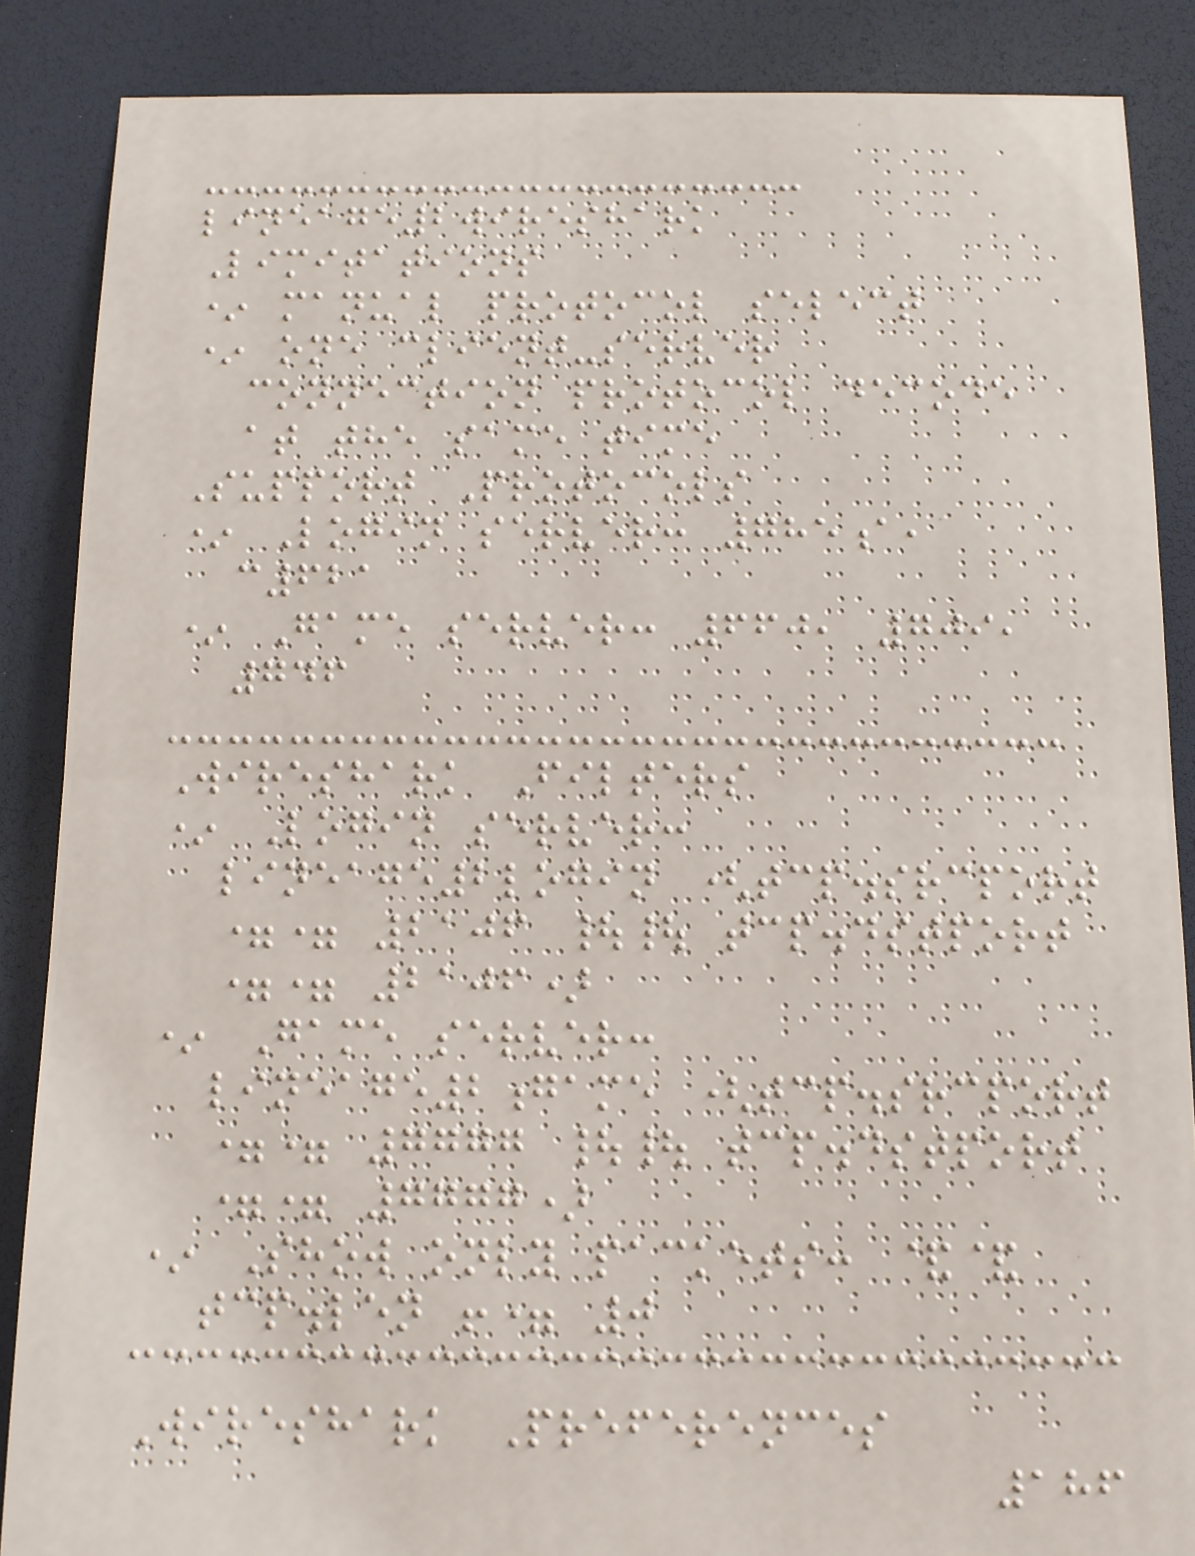lineage2wireshark
Limitations
* manual protocol select
* one client-server
connection protocol decode
at the same time
Support Protocols
* Login server: 785a,
c621
* Game server: 660, 709,
746
Wireshark Filters
* Login server:
lineage2login (tcp.srcport
== 2106 || tcp.dstport
== 2106)
* Game server:
lineage2game (tcp.srcport
== 7777 || tcp.dstport
== 7777)
* Show only packets: &&
tcp.len != 0
Wireshark Preferences
186
